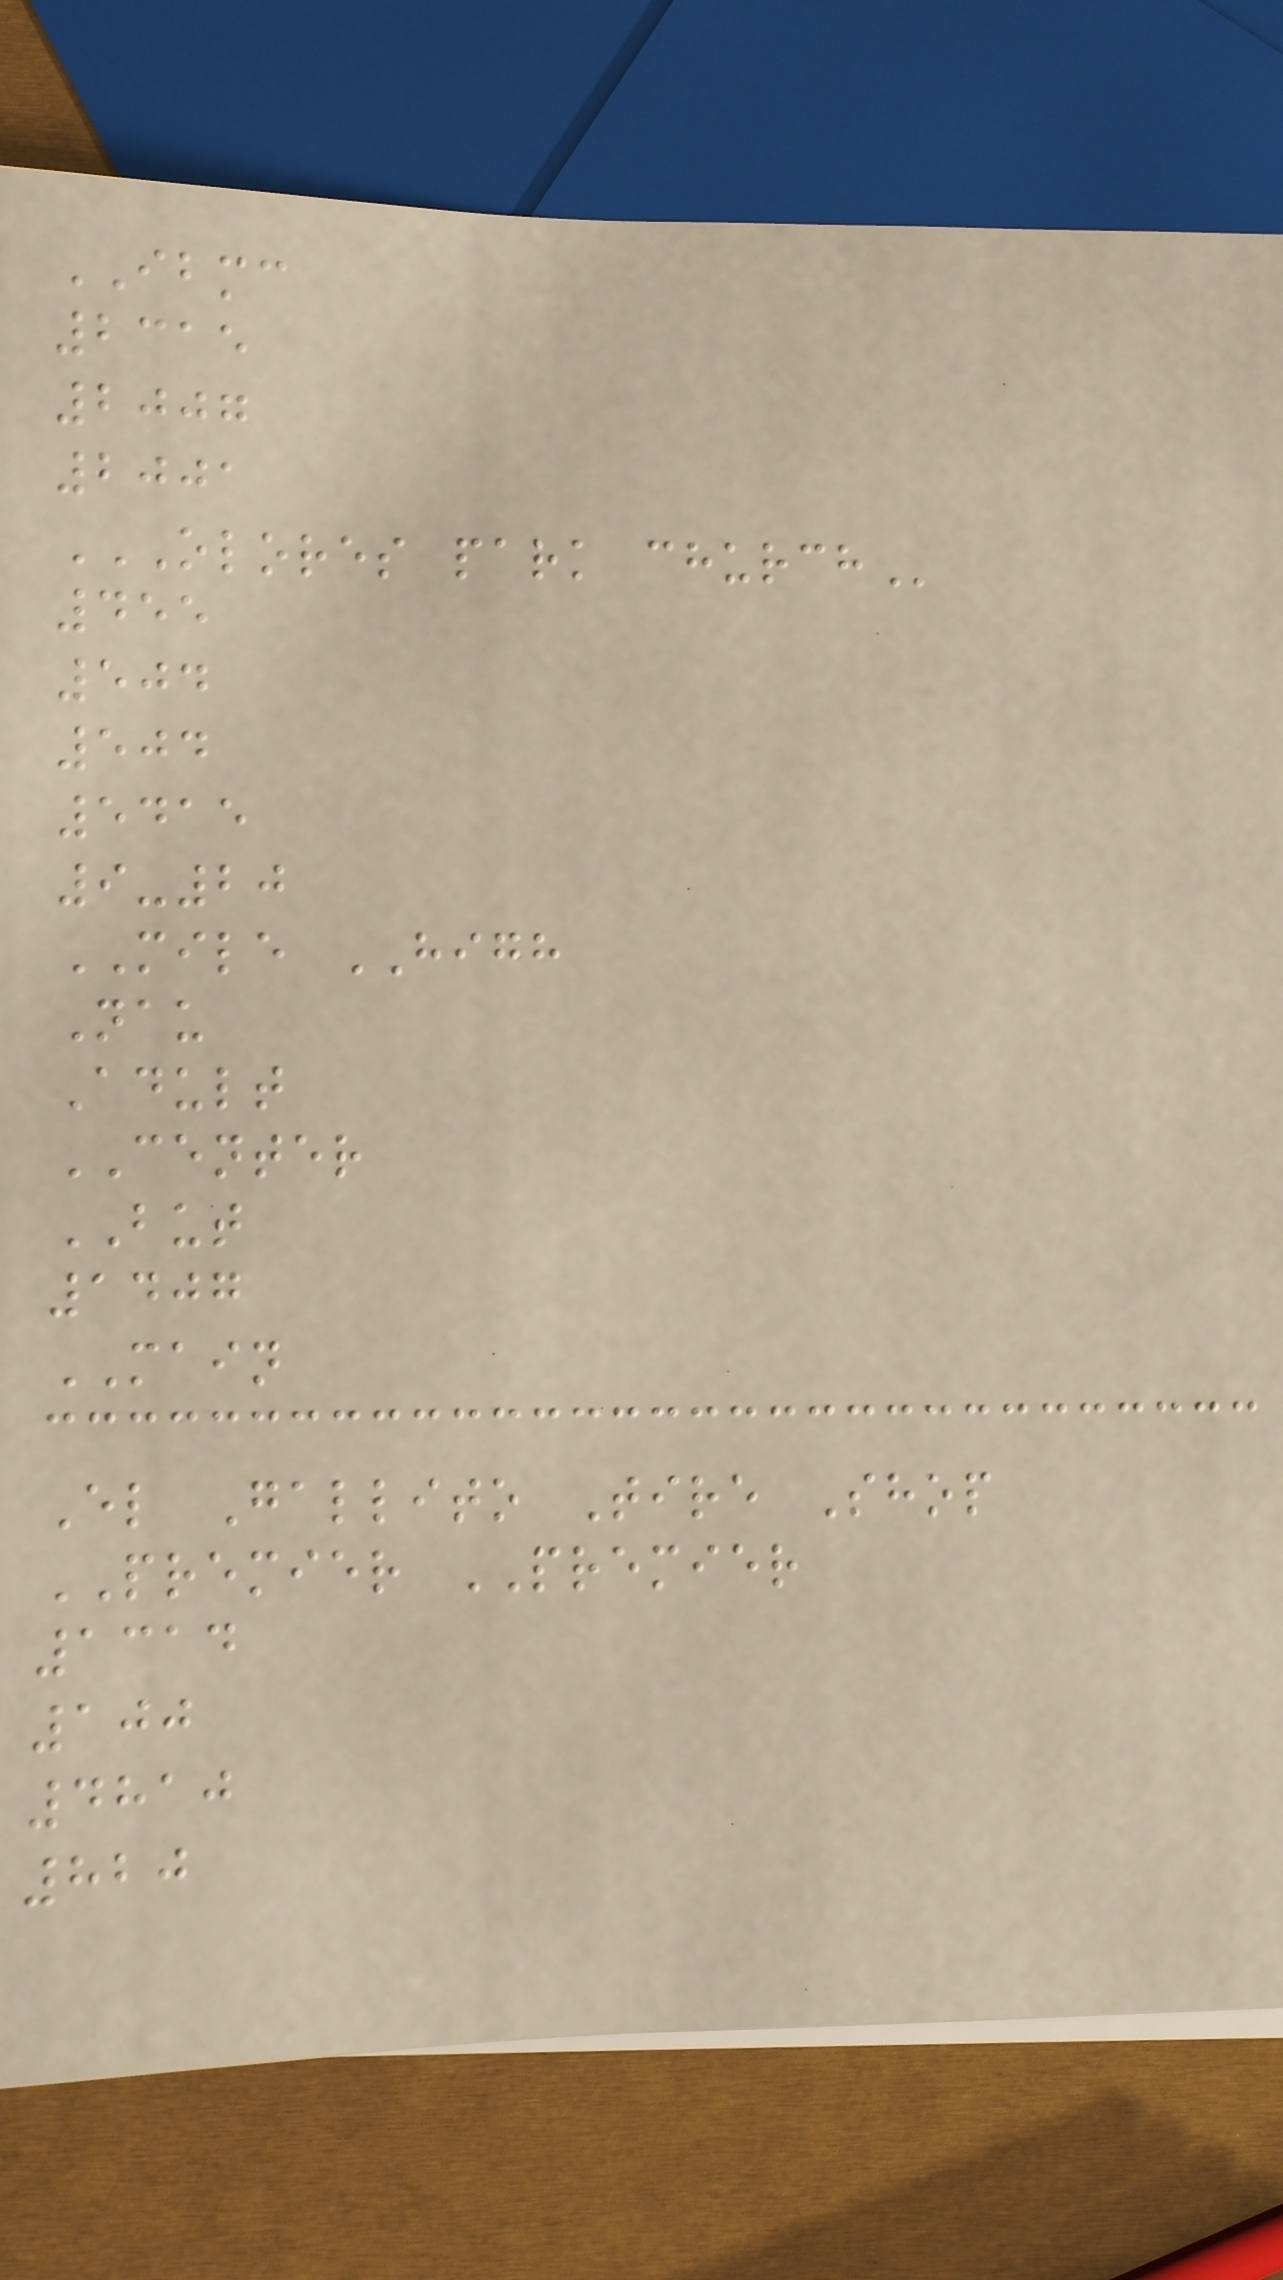IBMC
2315
2007
2001
OLORES PARK CHURCH
455
504
504
5415
9-20
MILE HIGH
Nau
Adult
CENTER
BUT
1407
MAIN
El Gallito Tire Shop
PREMIER PREMIER
1314
100
4810
820
